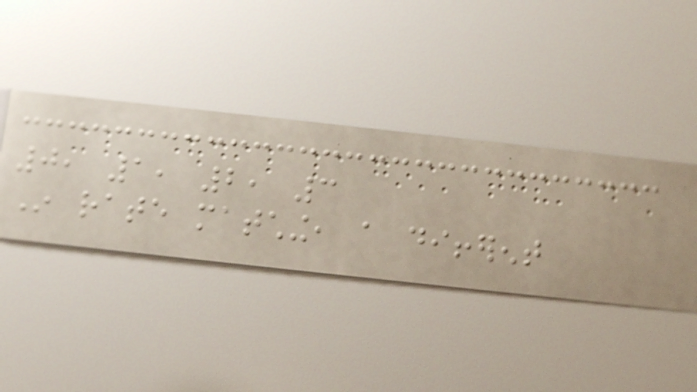0, 1, 2, 3
In rate matching, a different
